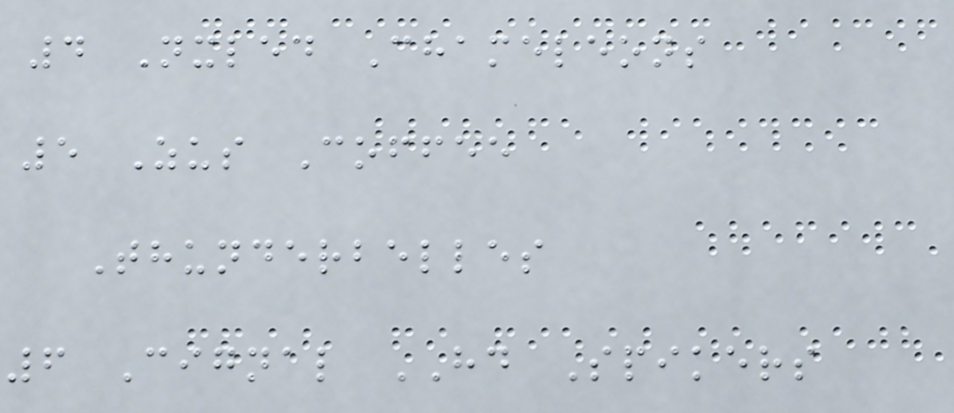4 Nxled Chameleons
5 Zus Coffee
Thunderbelles
6 Cignal HD Spikers
